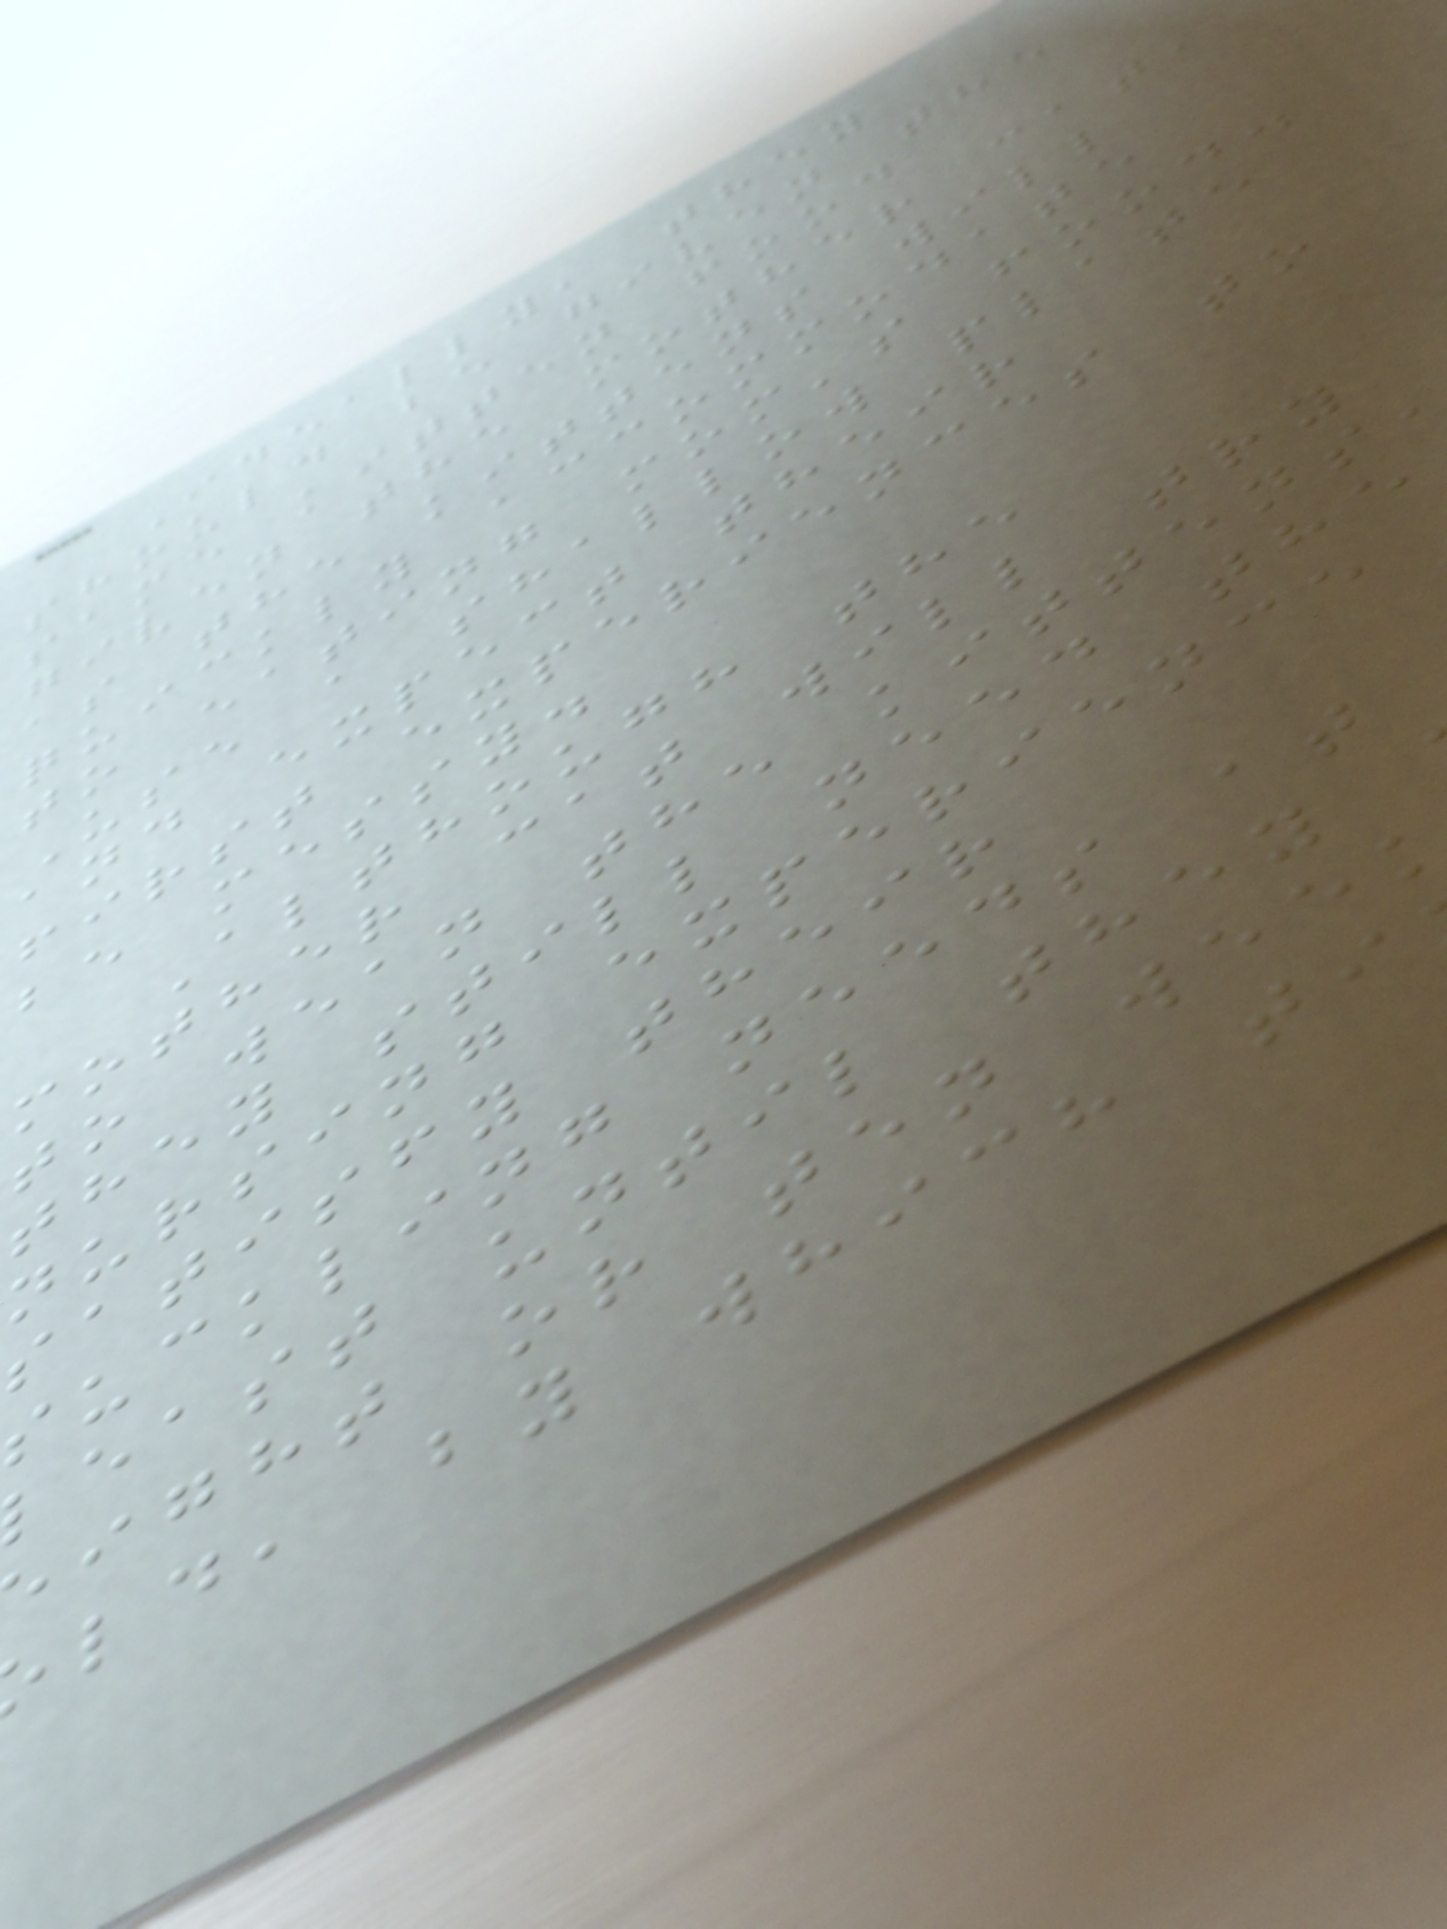Ideally, they
should be given the
same kitten food
given the mother cat,
as the kittens will
quickly accommodate
to eating mom's food.
Use a shallow plate
and expect their
first experiences to
be messy.
Although the
mother cat will try
to wean the kittens
they still need the
nursing experience
satisfy their
suckling needs at
east until they
ight or ten wee
ld, by which ti
